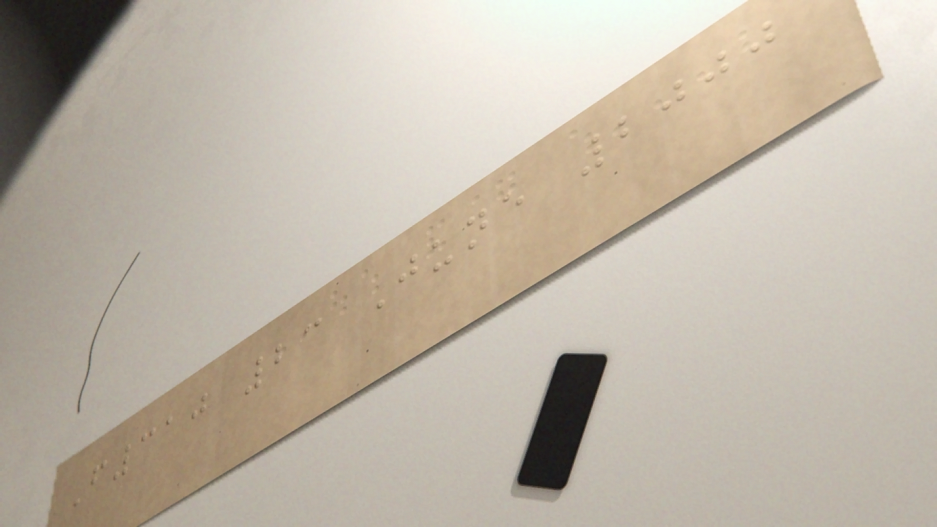F310 23 June 2000
